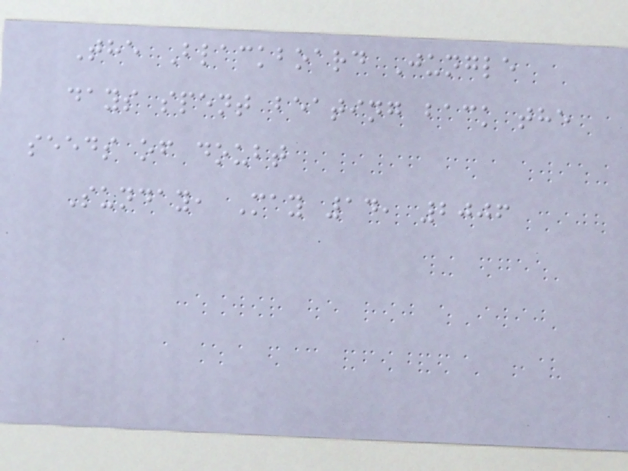The Blackboard Jungle
days spent beating back the
seeds of doubt
Sunday, May 14, 2006
